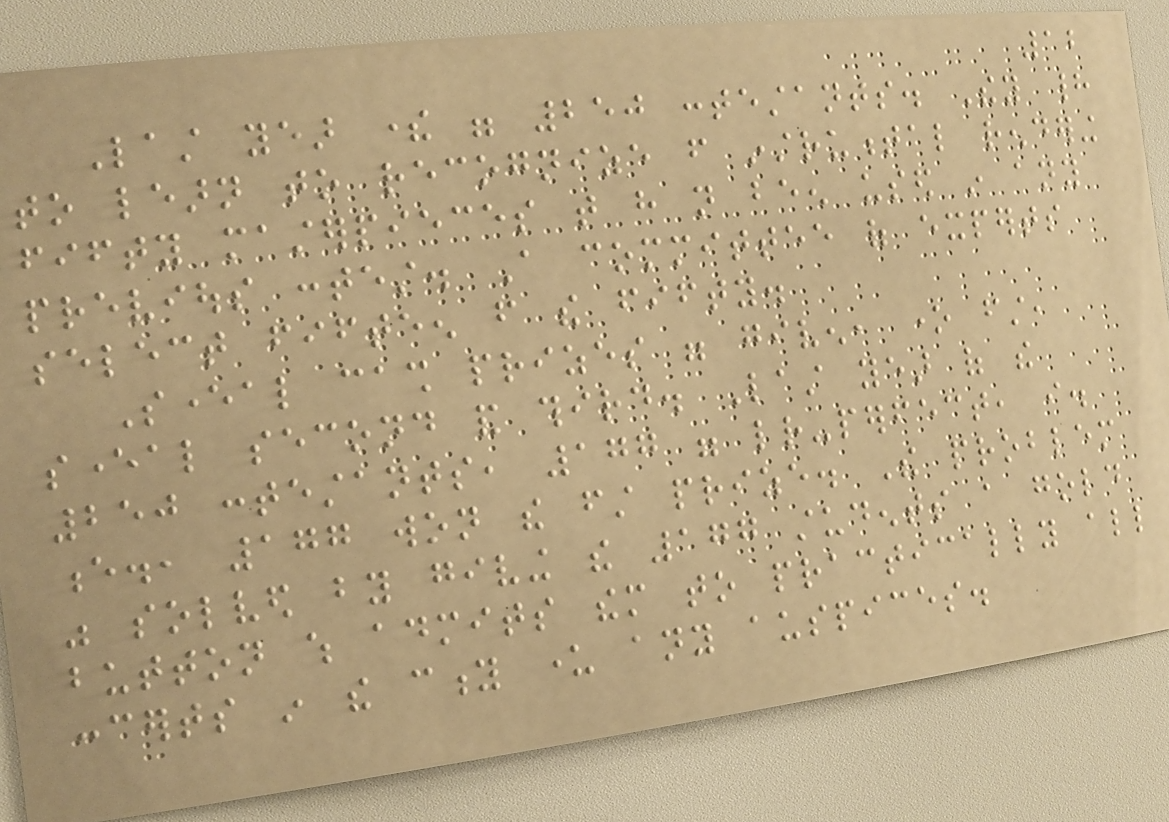12
Last year there were 250 contestants. They had
to learn to recognize from instrumental rendering
fifty masterpieces that have not been used in any
previous contest. A committee of experts
select fifteen from the fifty.
Several cash prizes were given, one first,
several second and third. Last year of the
250 contestants, 177 were letter-perfect, i.
e., 177 won the first prize. The problem
was solved by giving the 177 students a gold
button which admits them to practically all
concerts in the city under any auspices.
